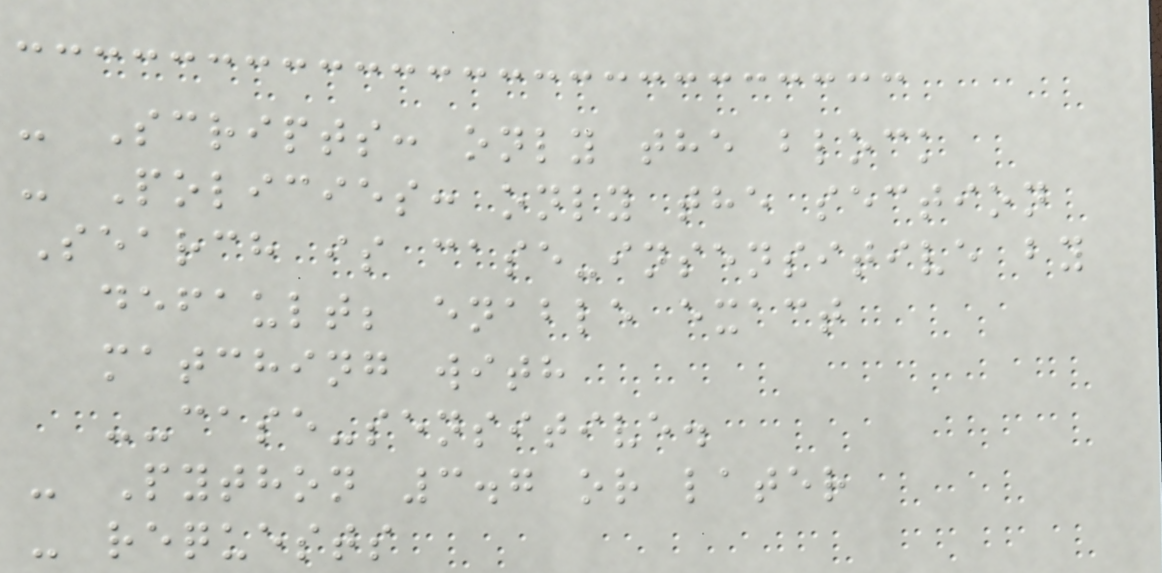- Scripts: only the block
- Policies: only the section
Search is case-insensitive by
default; enable exact
matching with
--case-sensitive.
- Python 3.7 or later
- requests
